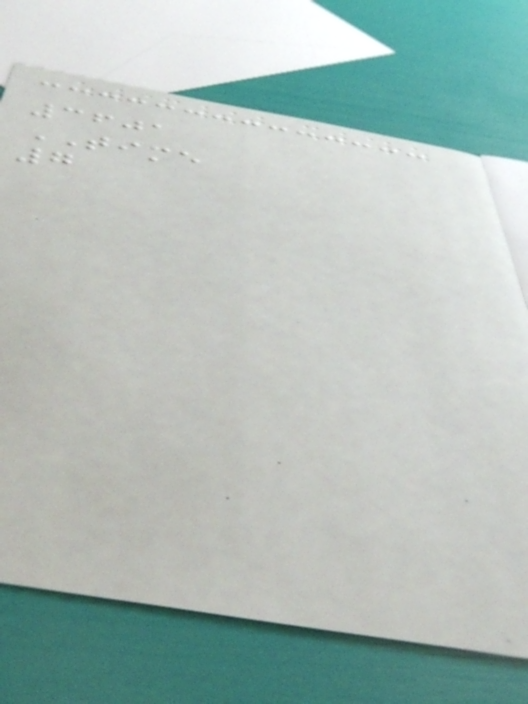3601
TIME
7
